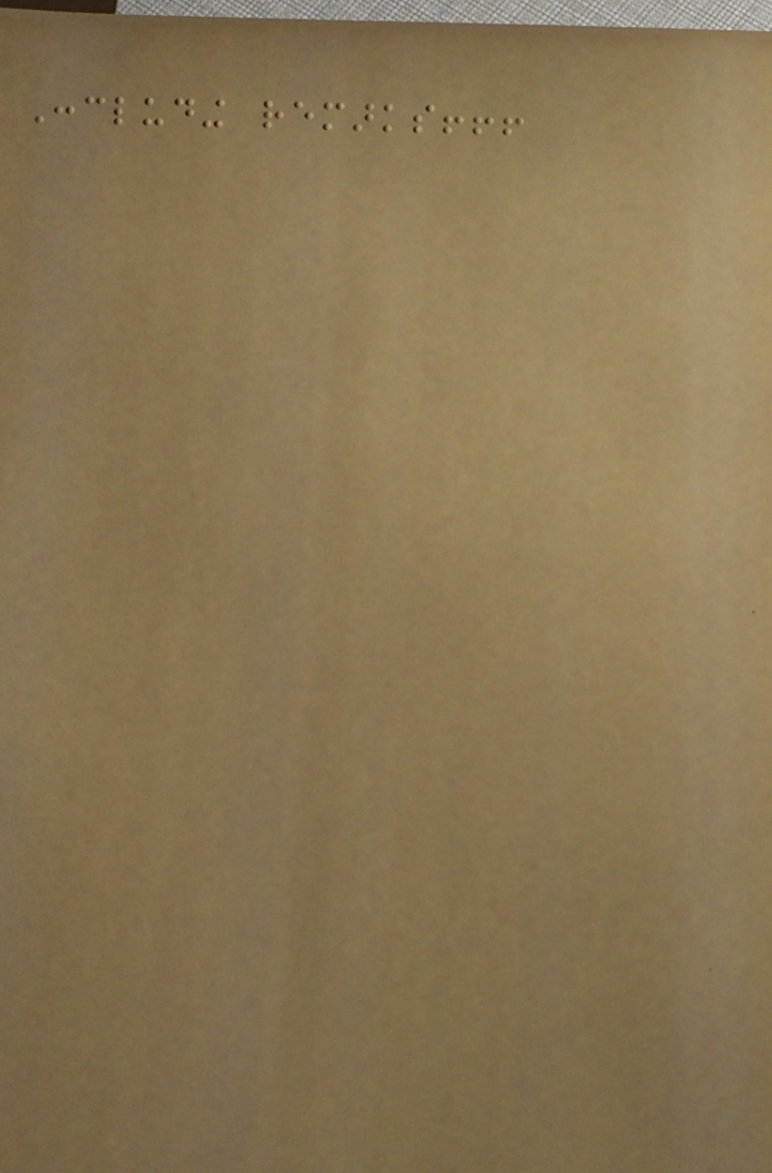Concluding remarks!!!
